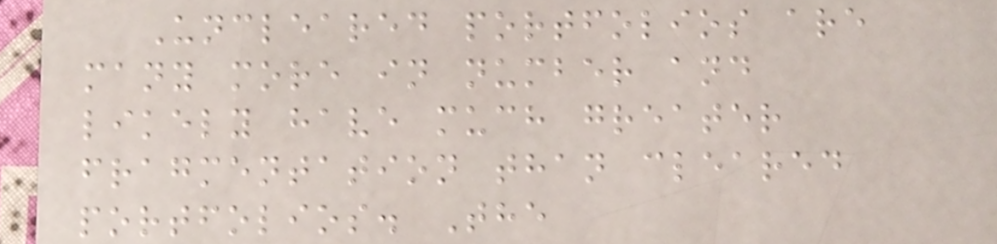Uncleared portfolios are
many more in number and
likely have much greater
fragmentation than cleared
portfolios. The
